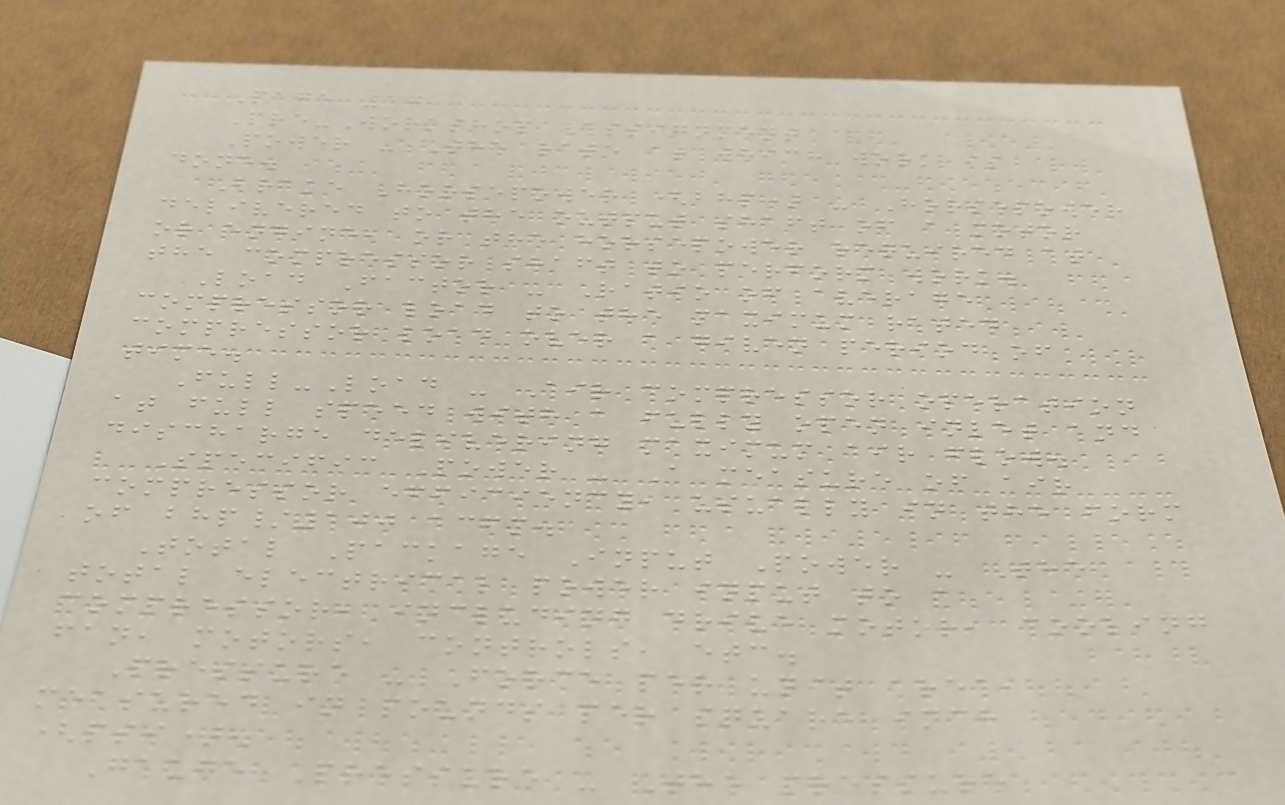Page 10
Pre-Workshop Assignment
Power - The rate at which work is
done.
Brake Horsepower (bhp) - Horsepower
delivered to the output shaft of a motor
or engine, or the horsepower required at
the compressor shaft to perform work.
Load Factor - Ratio of average
compressor load to the maximum rated
compressor load over a given period of
time.
Full-Load - Air compressor operation
at full speed with a fully open inlet and
discharge delivering maximum air flow.
Specific Power - A measure of air
compressor efficiency, usually in the form
of bhp/100 acfm.
Total Package Input Power - The
total electrical power input to a
compressor, including drive motor, cooling
fan, motors, controls, etc.
Pressure - Force per unit area,
measured in pounds per square inch
(psi).
Gauge Pressure - The pressure
